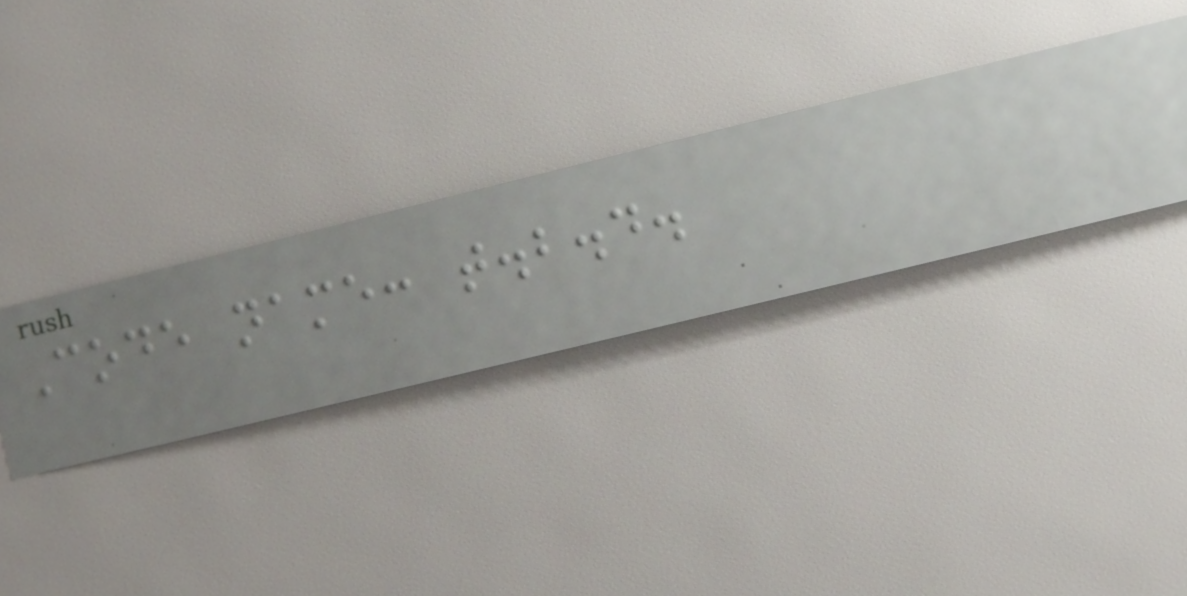Code name: t.b.d.
